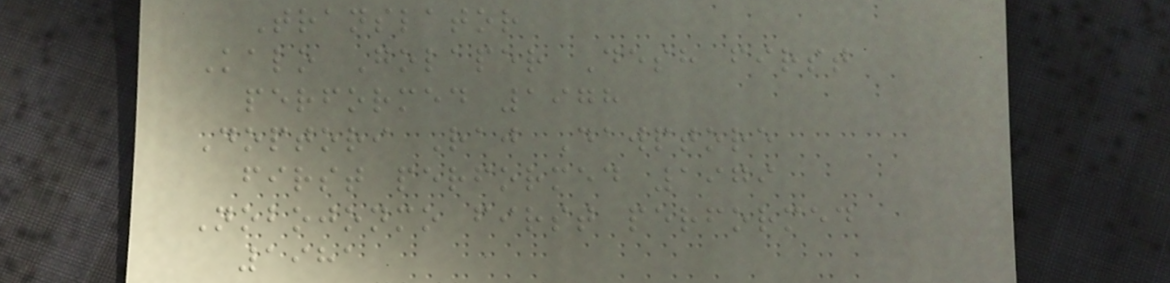Translator
Kalo Golaper Desh first
performed 1978
Doptori Raj Dawptore
first performed 1979
Nobojonmo first performed
1981
